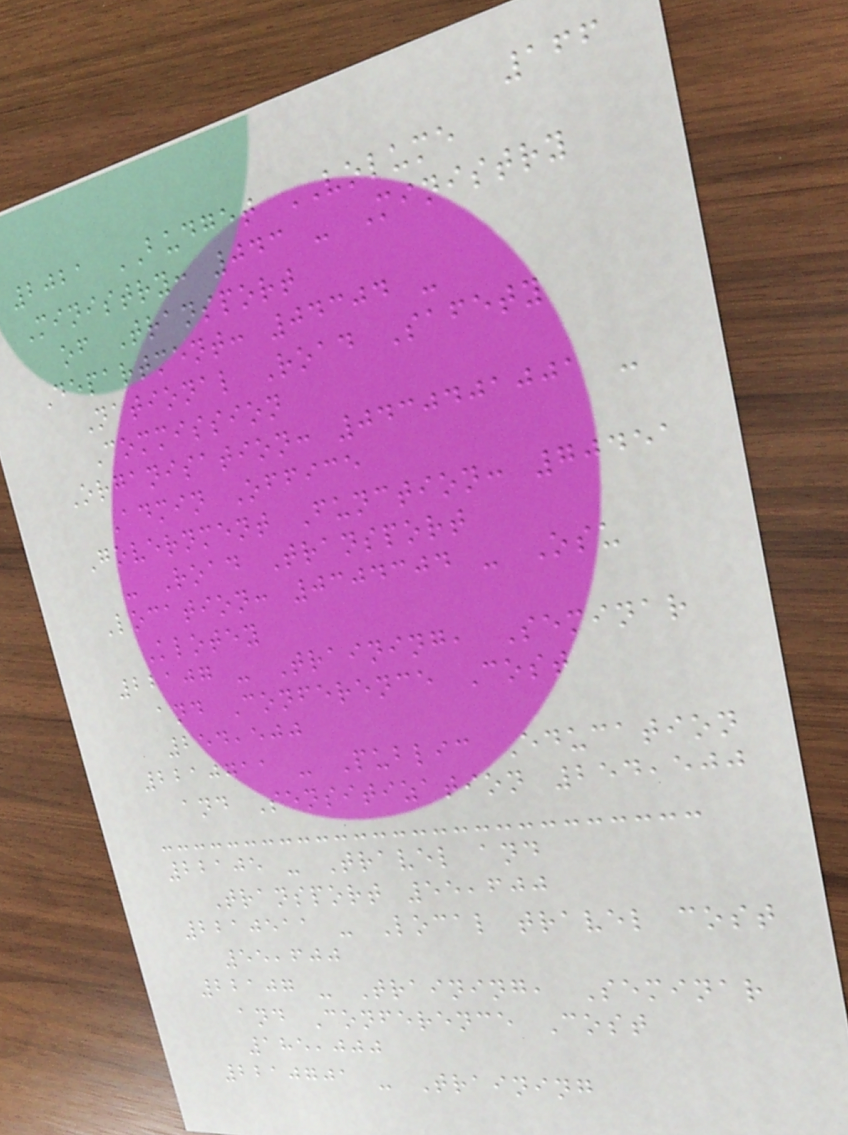166
2021 BUDGET VOLUME
Ministry: 043 - Ministry
of Transport
Department: 04304 -
National Road Safety
Commission
Organisation: 0430401001 -
Admin Office
Government Function: 70451
- Road Transport
Location: 0304304 - Osu
Klotey
22107 - Training, Seminar
and Conference Cost
254,500
2210711 - Public Education
and Sensitization 254,500
22105 - Travel and
Transport 55,600
2210511 - Local travel cost
55,600
22107 - Training, Seminar
and Conference Cost
185,000
2210701 - Training
